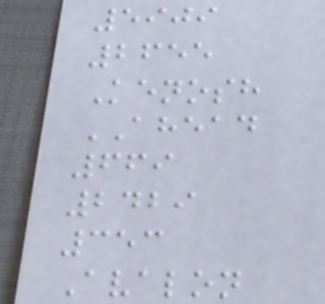5909
2655
Kenosh
AHEAD
669
2429
353
Avalon
